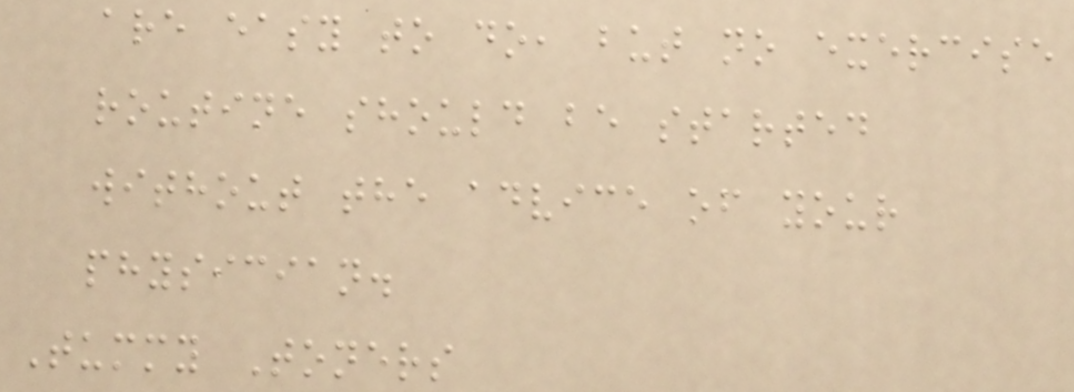are easy to do, but no exercise
routine should be started
without the advice of your
physician.
Tummy Toners
